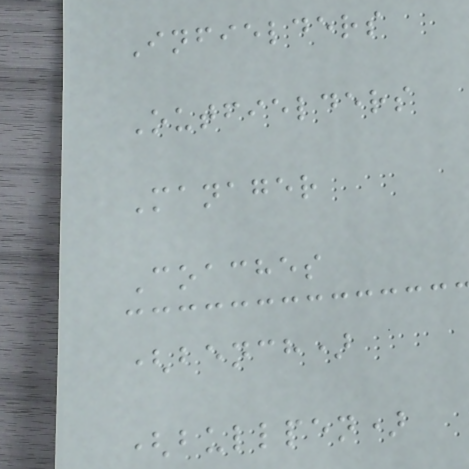Infielders
Outfielders
Manager
Coaches
(bench)
(bullpen)
